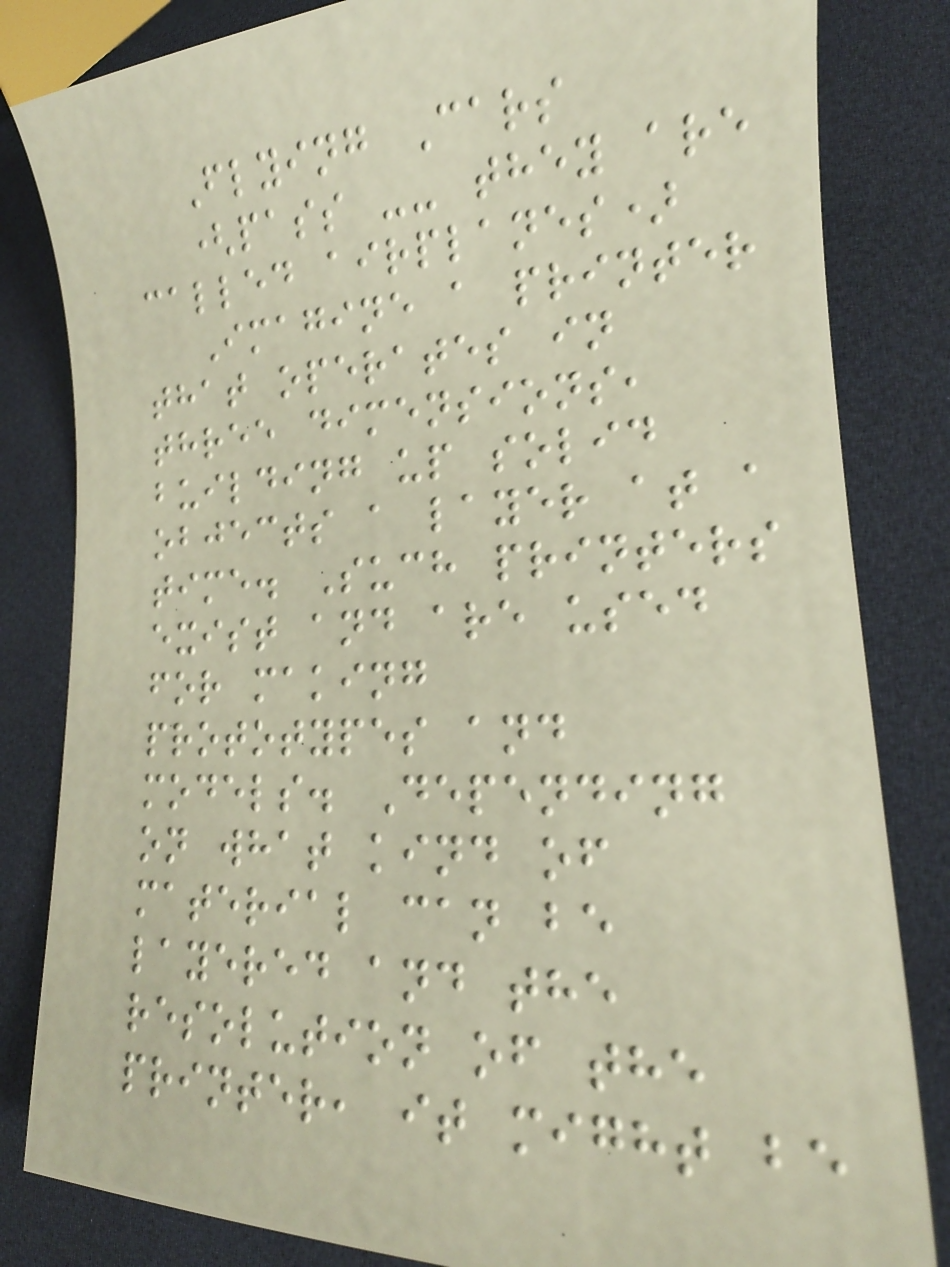Flying Cars
(pass -- they are
called airplanes)
Imagine a printer
that operates in
three dimensions,
building up solid
objects a layer at a
time. Such printers
exist and are used
for making
prototypes and
models. Depending
on what kind of
material can be
layered and the
resolution of the
printer, it might be
